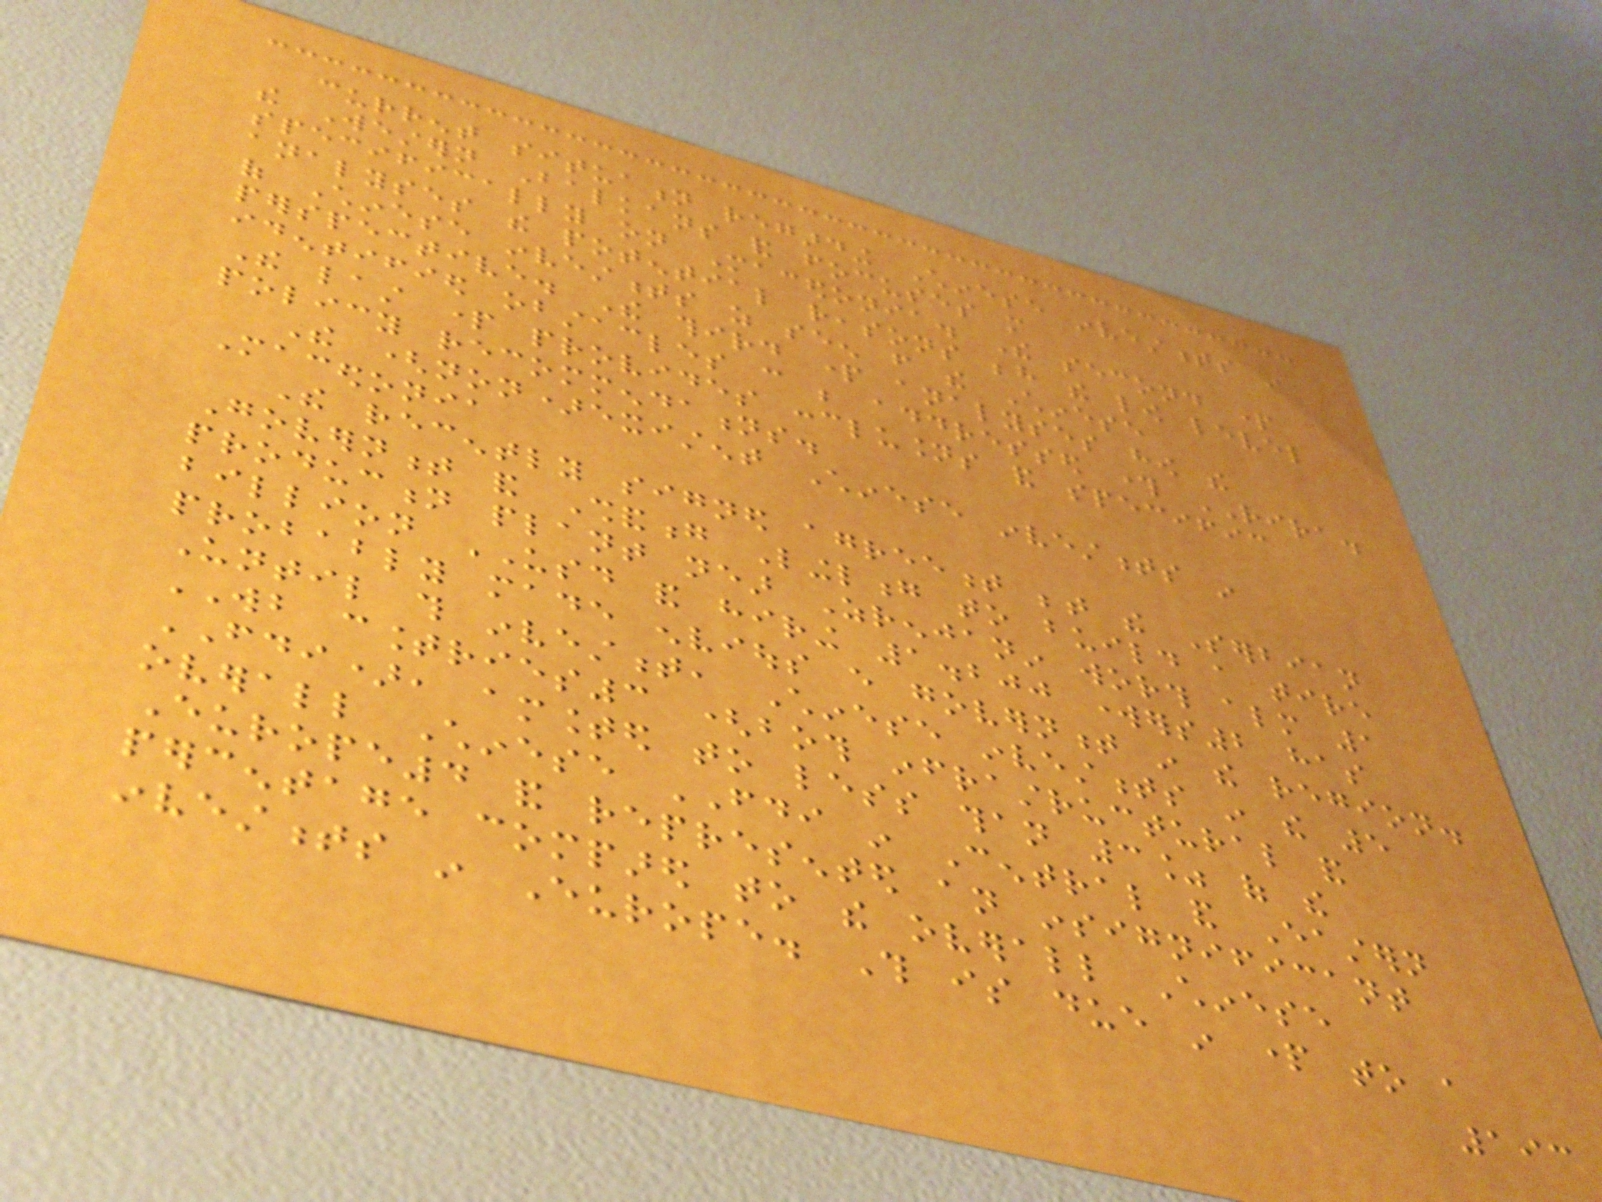current situation regarding Chinese investments in
the Western Balkans and focuses more
specifically on Macedonia. The second part
analyses the potential reasons behind the low level
of Chinese investments as seen from the Chinese
perspective. The third part analyses how the
identified obstacles can be addressed through RIRA.
The last part provides conclusions and specific
policy recommendations.
The (non)existent Chinese investments in
Macedonia
The recently signed agreement between the Serbian
Government and Shandong Linglong to build a tire
production plant near Zrenjanin worth almost 1
billion USD and hiring 1.200 workers2 has
probably made envious every government in the region.
Until this investment, Chinese investments in the 5
WB countries3 (both infrastructural and
FDI), amounted to less than 3% of the
overall Chinese FDI in Central and Eastern
Europe4 and represented an insignificant
percentage compared to the overall Chinese
investments in Europe. This is due in part to a
193
